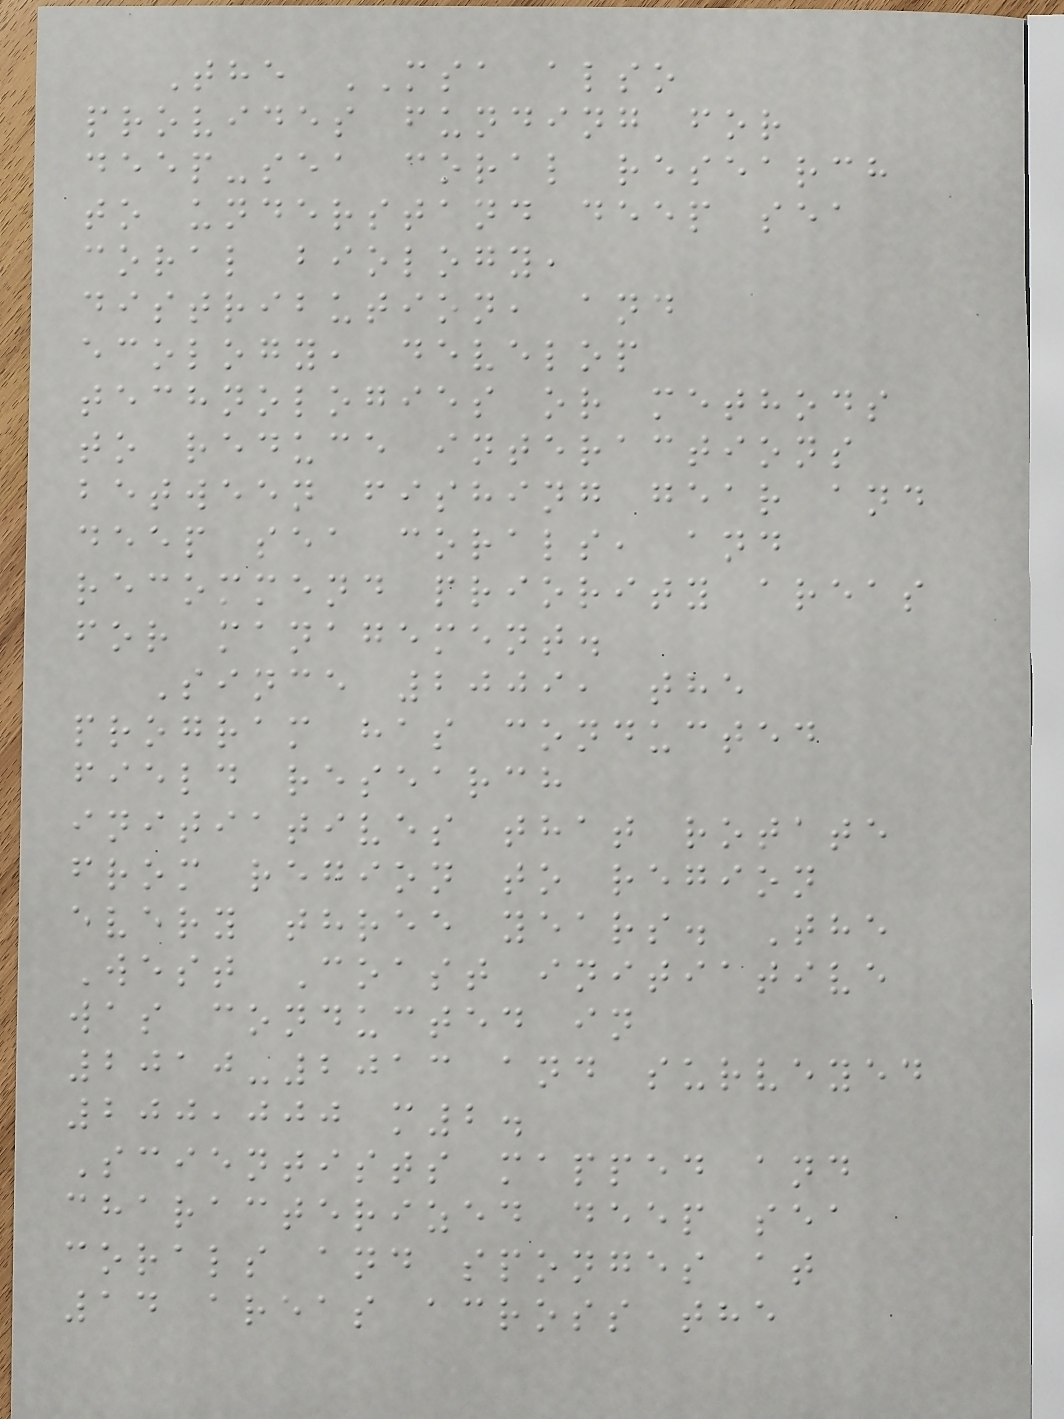The MSA also
provides funding for
deep-sea coral research
to understand deep sea
coral biology,
distribution, and
ecology, develop
technologies or methods
to reduce interactions
between fishing gear and
deep sea corals, and
recommend priority areas
for management.
Since 2009, the
program has conducted
field research
initiatives that rotate
from region to region
every three years. The
West Coast initiative
was conducted in
2010-2013 and surveyed
200,000 m2.
Scientists mapped and
characterized deep sea
corals and sponges at
14 areas across the
